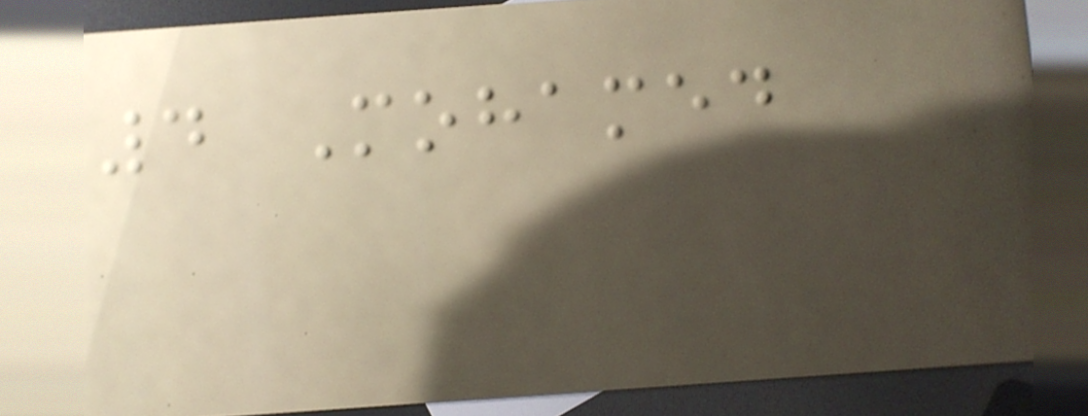4 Mohamed
